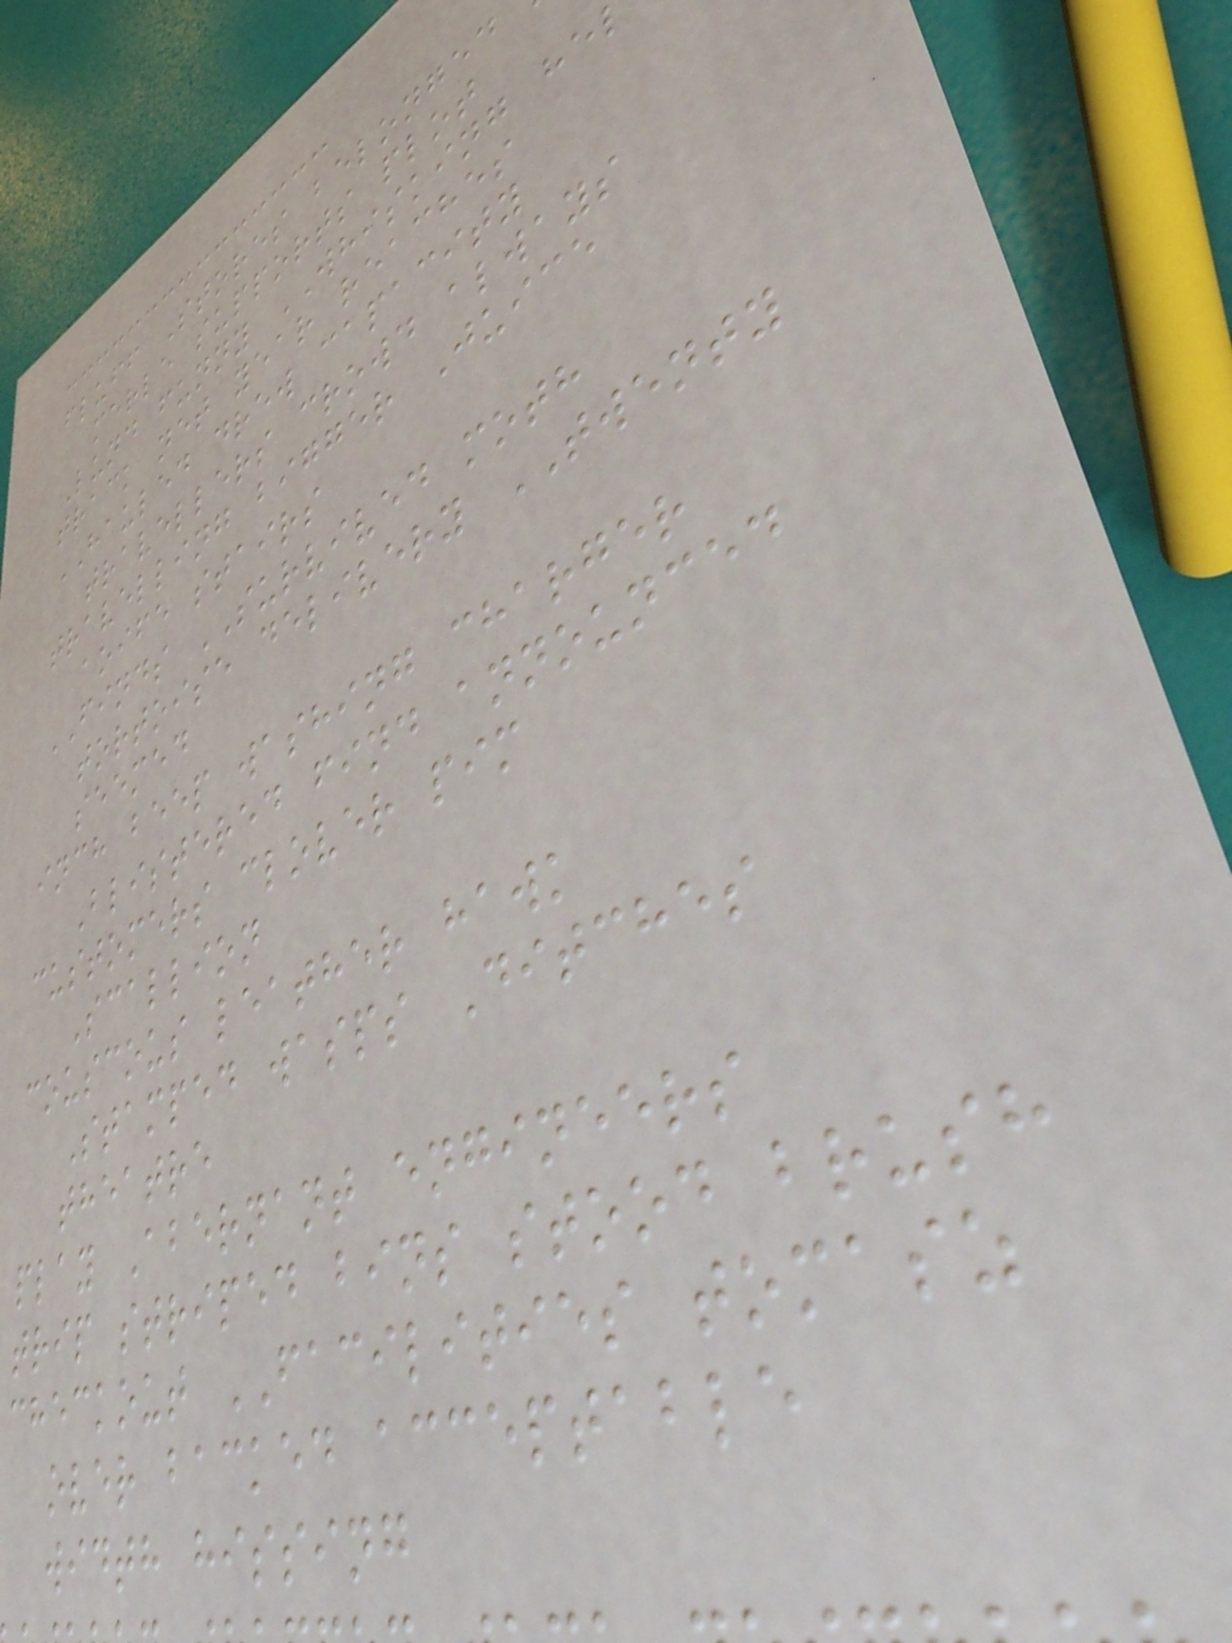fluff Stores belonged
merle supports plot
Lund funny WHISKING he
track net year reaches
HAULED drew capacity
travellers crowd always
travelling bigger Juice
aoife stairs
FINDS SURVIVED moth
tortoise delivery TWENTY
seemed
inch beep washing charger
Blistered find announced
customers clover pim
Scallion
couscous leather hawk
Stamped wasps Ditches
theatre
play Abernant engineers
trip striped bins stood brush
checkout FACILITIES tomasz
over backed acceptable
width hissing
